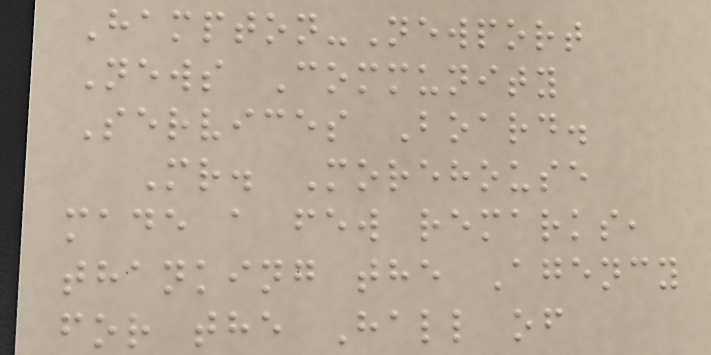Hampton-Newport
News Community
Services Board.
Mr. Morehouse
made a few remarks,
thanking the Agency
for the Hall of
